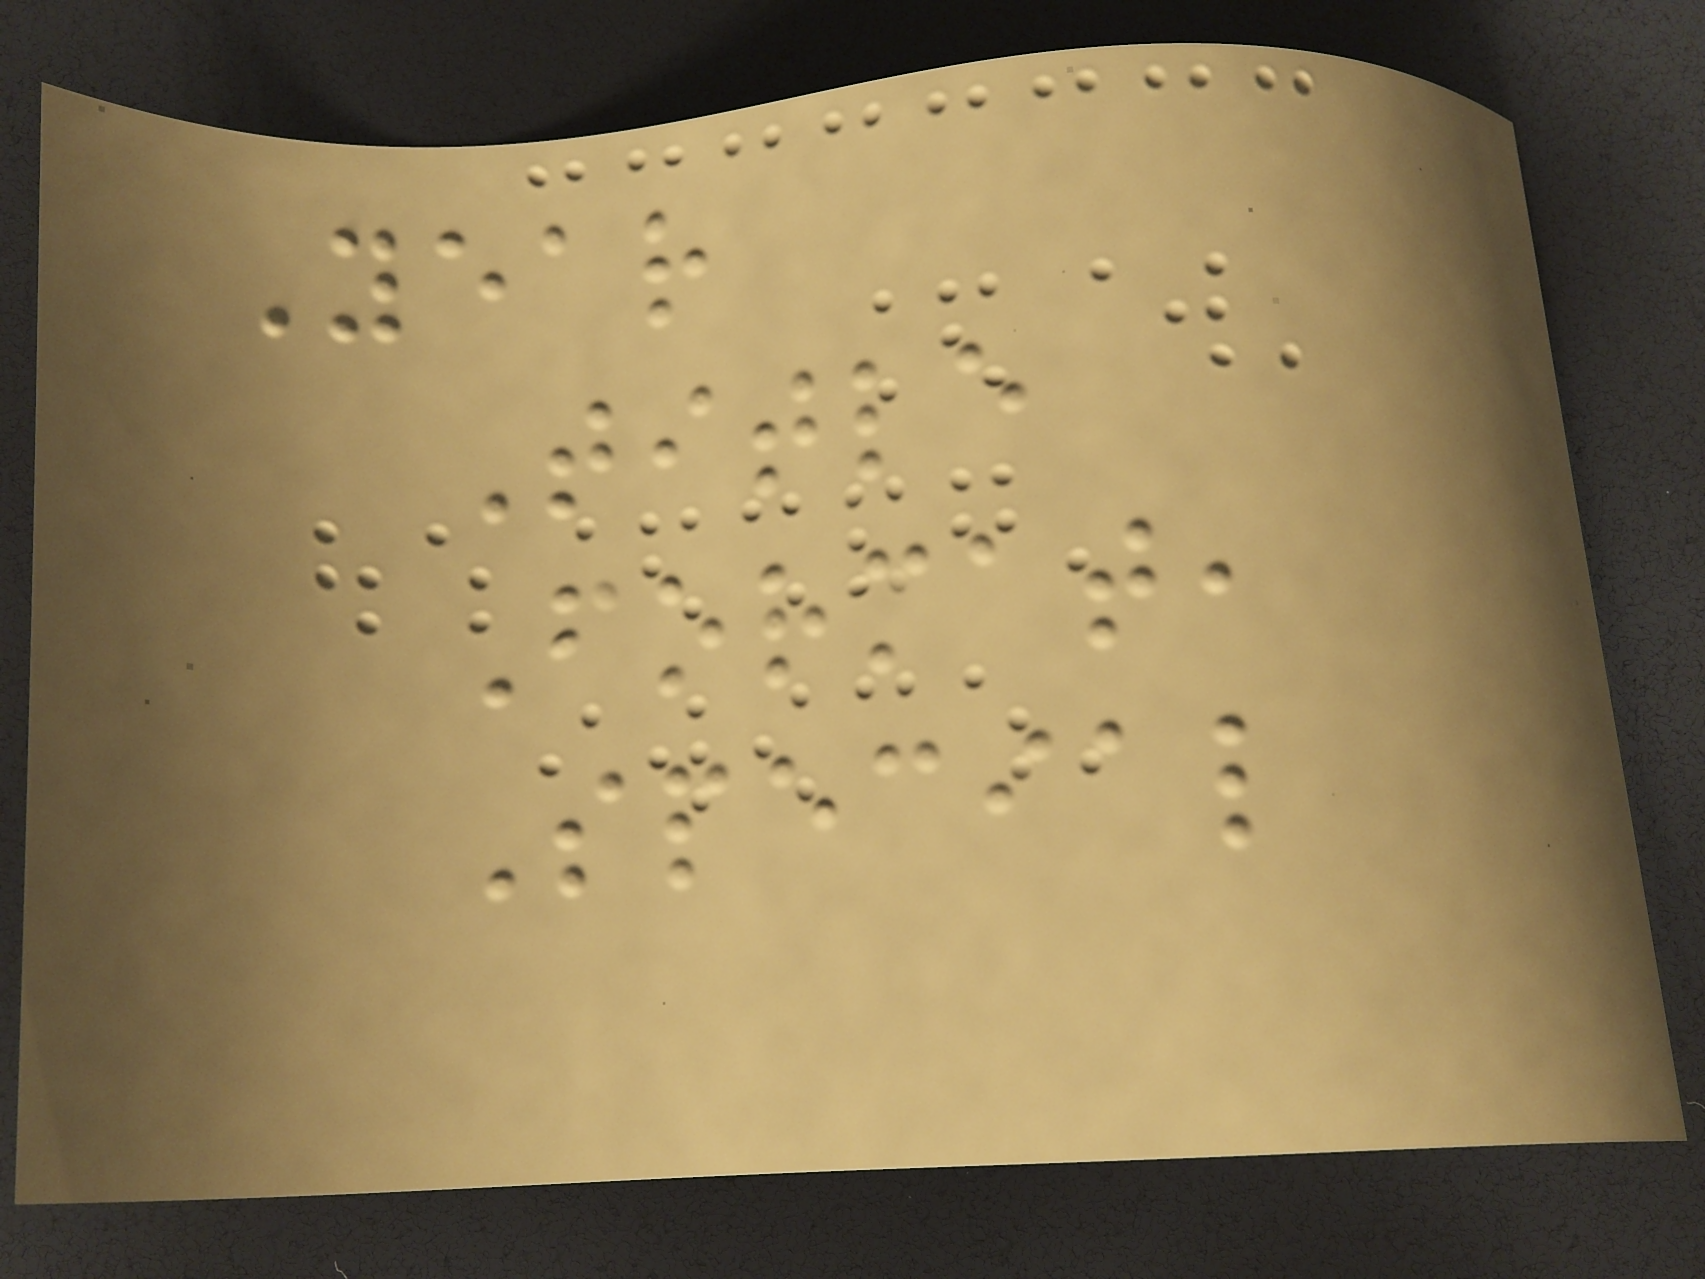Year
Title
Format,
Special
